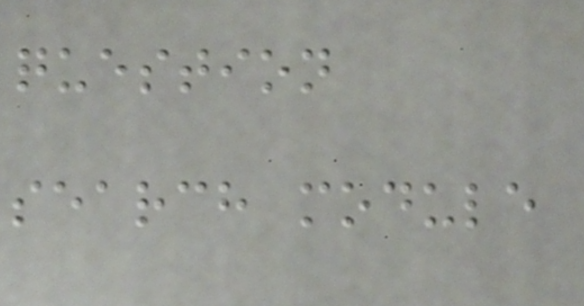question
search module
